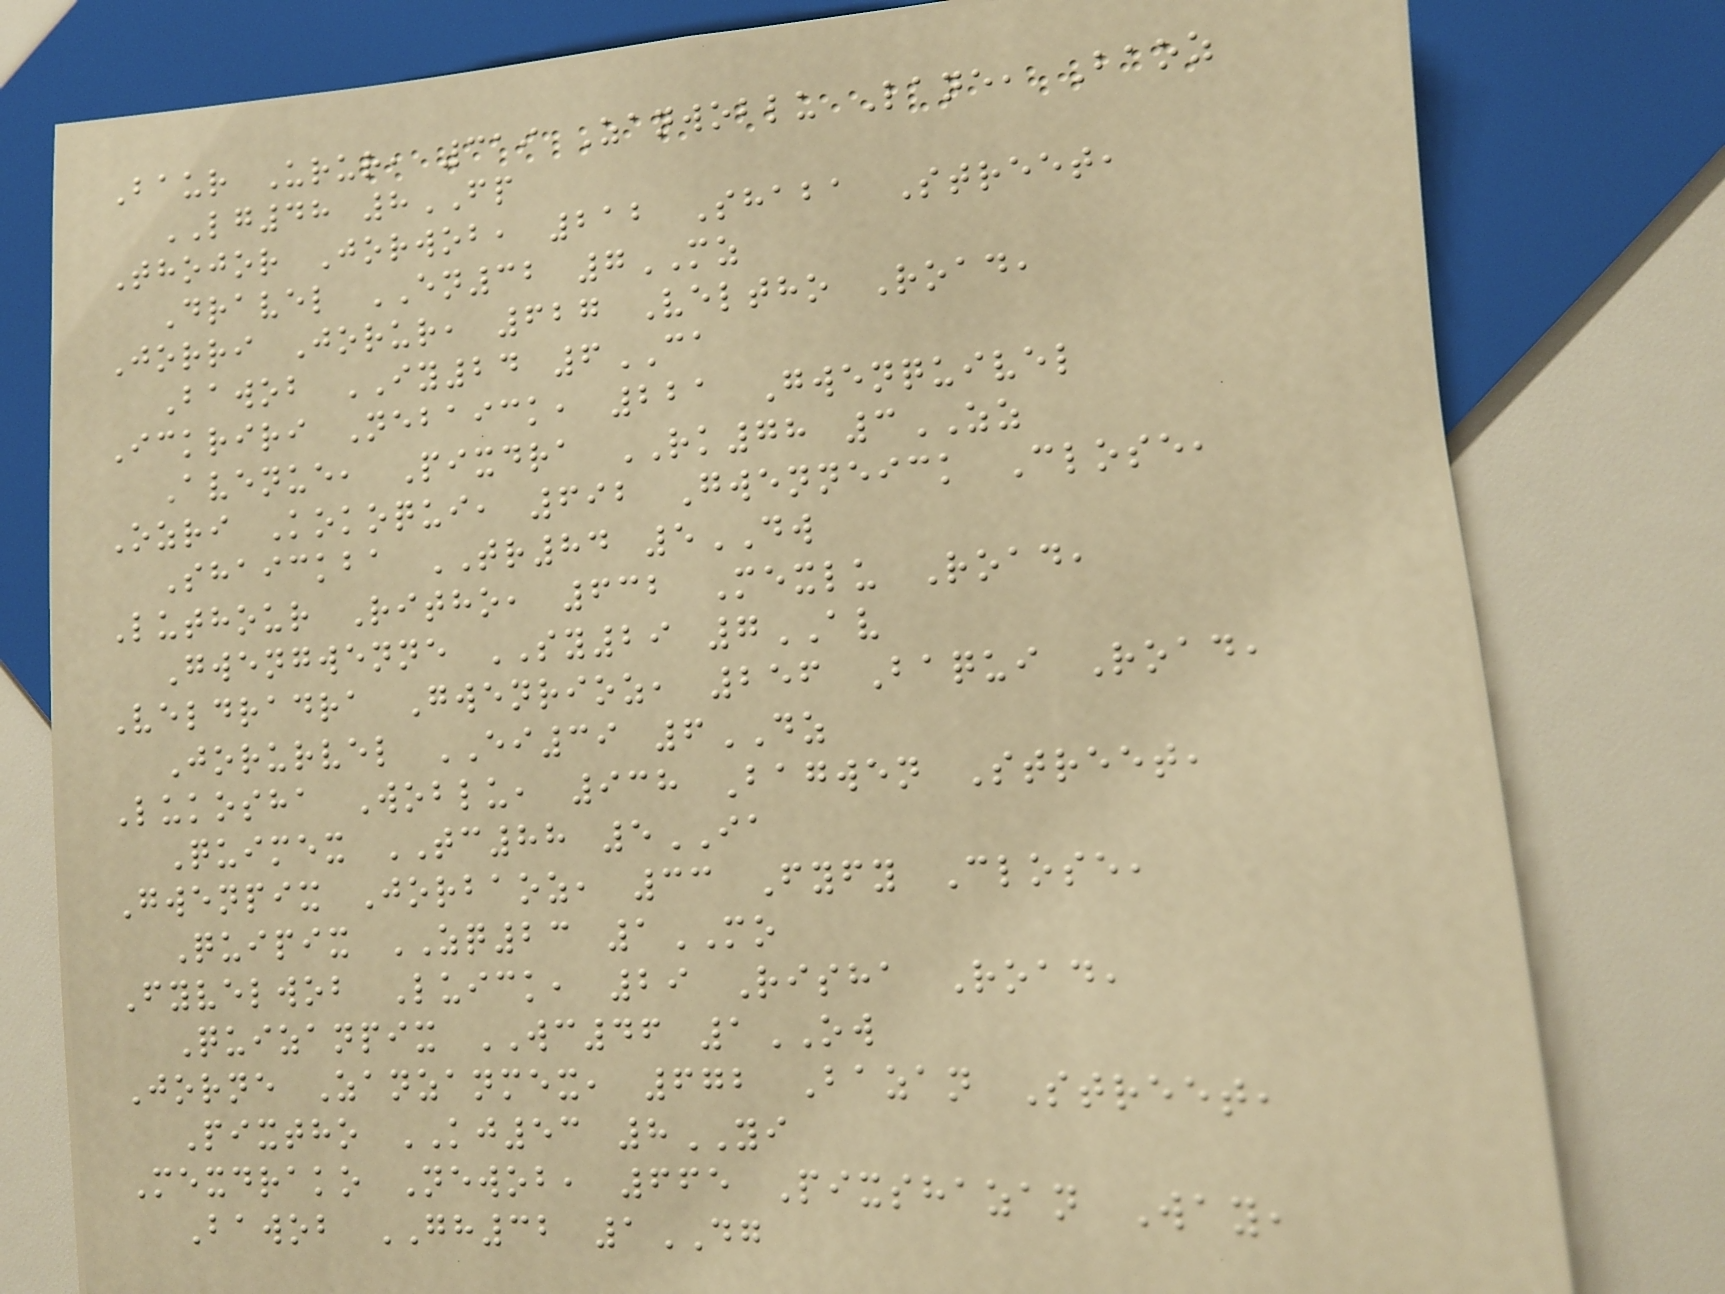Baur Urur, 319 Zanwoblu Lane, Baoz
LG48 8FP
Thojor Jorwob, 212 Shaba Street,
Dravel EN32 7MZ
Jorri Jorur, 627 Veltho Road,
Bawob IY24 6CA
Ickriri Nebaick, 221 Gwenquivel
Avenue, Pixdra RK78 3ZZ
Ozri Kokoqui, 692 Gwenneick Close,
Shaickba TR84 5DW
Luthour Ritho, 632 Mexlu Road,
Gwengwenne SY29 7AV
Veldradra Gwenrioz, 256 Baqui Road,
Jorurvel EI39 6DZ
Lukosha Woblu, 938 Bagwen Street,
Quimex TC88 5IA
Gwenpix Jorbaoz, 33 Fyfy Close,
Quipix ZQ23 1MO
Fyvelwob Luick, 29 Risha Road,
Quizanpix WC46 1OW
Jorne Zanzanmex, 672 Bazan Street,
Pixtho KJ53 8YI
Mexdrako Newob, 665 Pixshazan Way,
Bawob GH32 1DG
